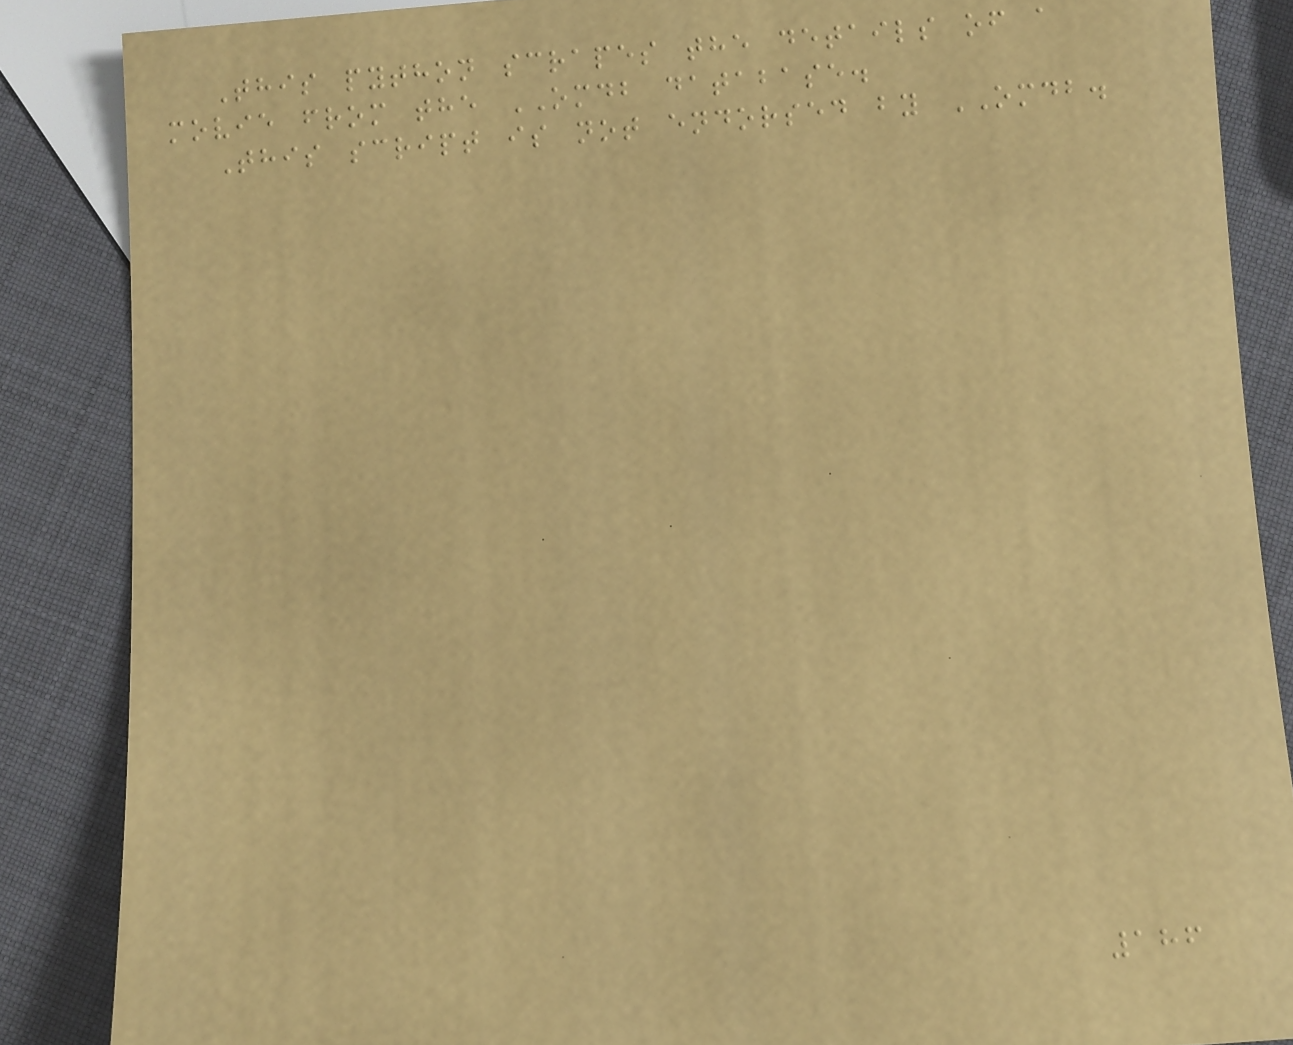This python scrapes the details of a
movie from the OMDB database.
This script is not endorsed by OMDB.
186
